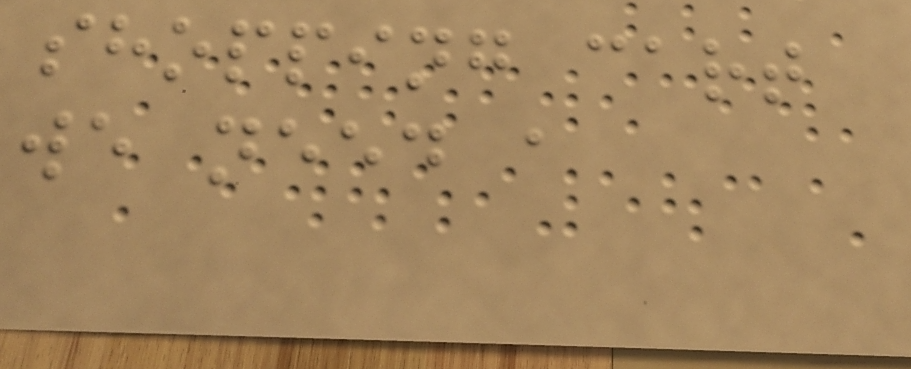shopping cart
we need a
